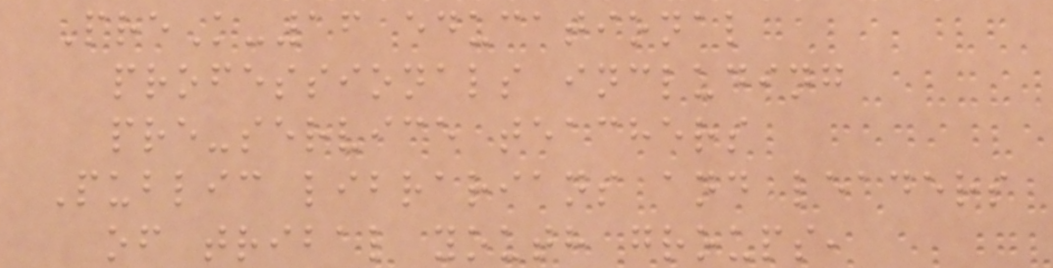PreK-16 educational
professionals including
pre-service teachers
Public librarians and leaders
of tribal youth groups,
